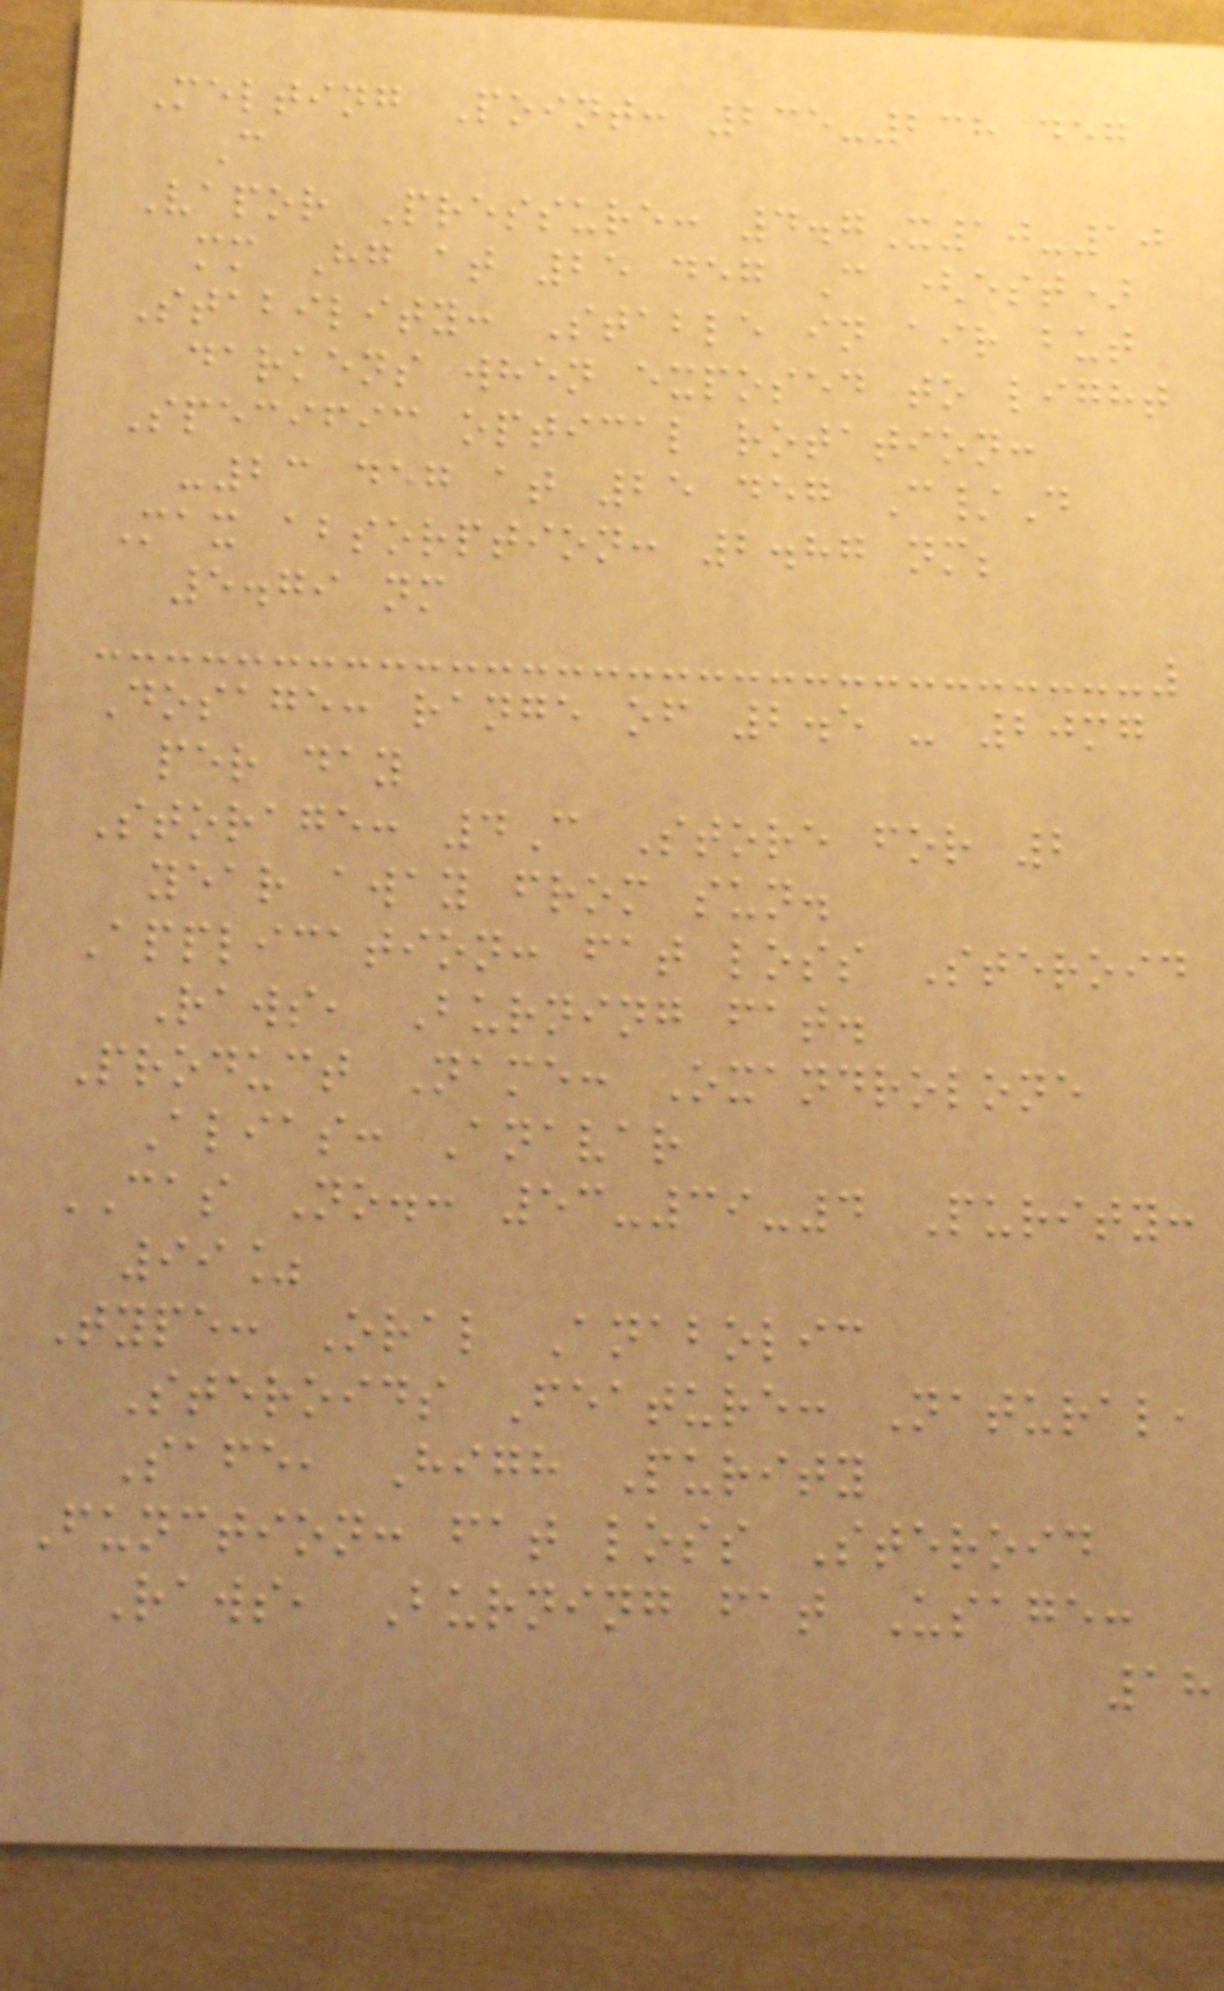Melting Point: 235-238 deg
C
Vapor Pressure: 4.7X10-10
mm Hg at 25 deg C (est)
Stability: Stable in air but
darkens when exposed to light
Specific optical rotation:
-23 deg at 25 deg C/D
Max absorption: 2.87 nm;
5.79 nm
Dosage: range of 2.5 - 20mg
per day
Storage: 4C Store for 2
year away from sun.
Application: fat loss Steroid
Raws, Burning fat.
Product Name: Oxandrolone
Alias: Anavar
CAS No.: 53-39-4 Purity:
99%
Type: Oral Anabolic
Steroids Feature: Natural,
Safe, High Purity
Function: fat loss Steroid
Raws, Burning fat Usage:
18
